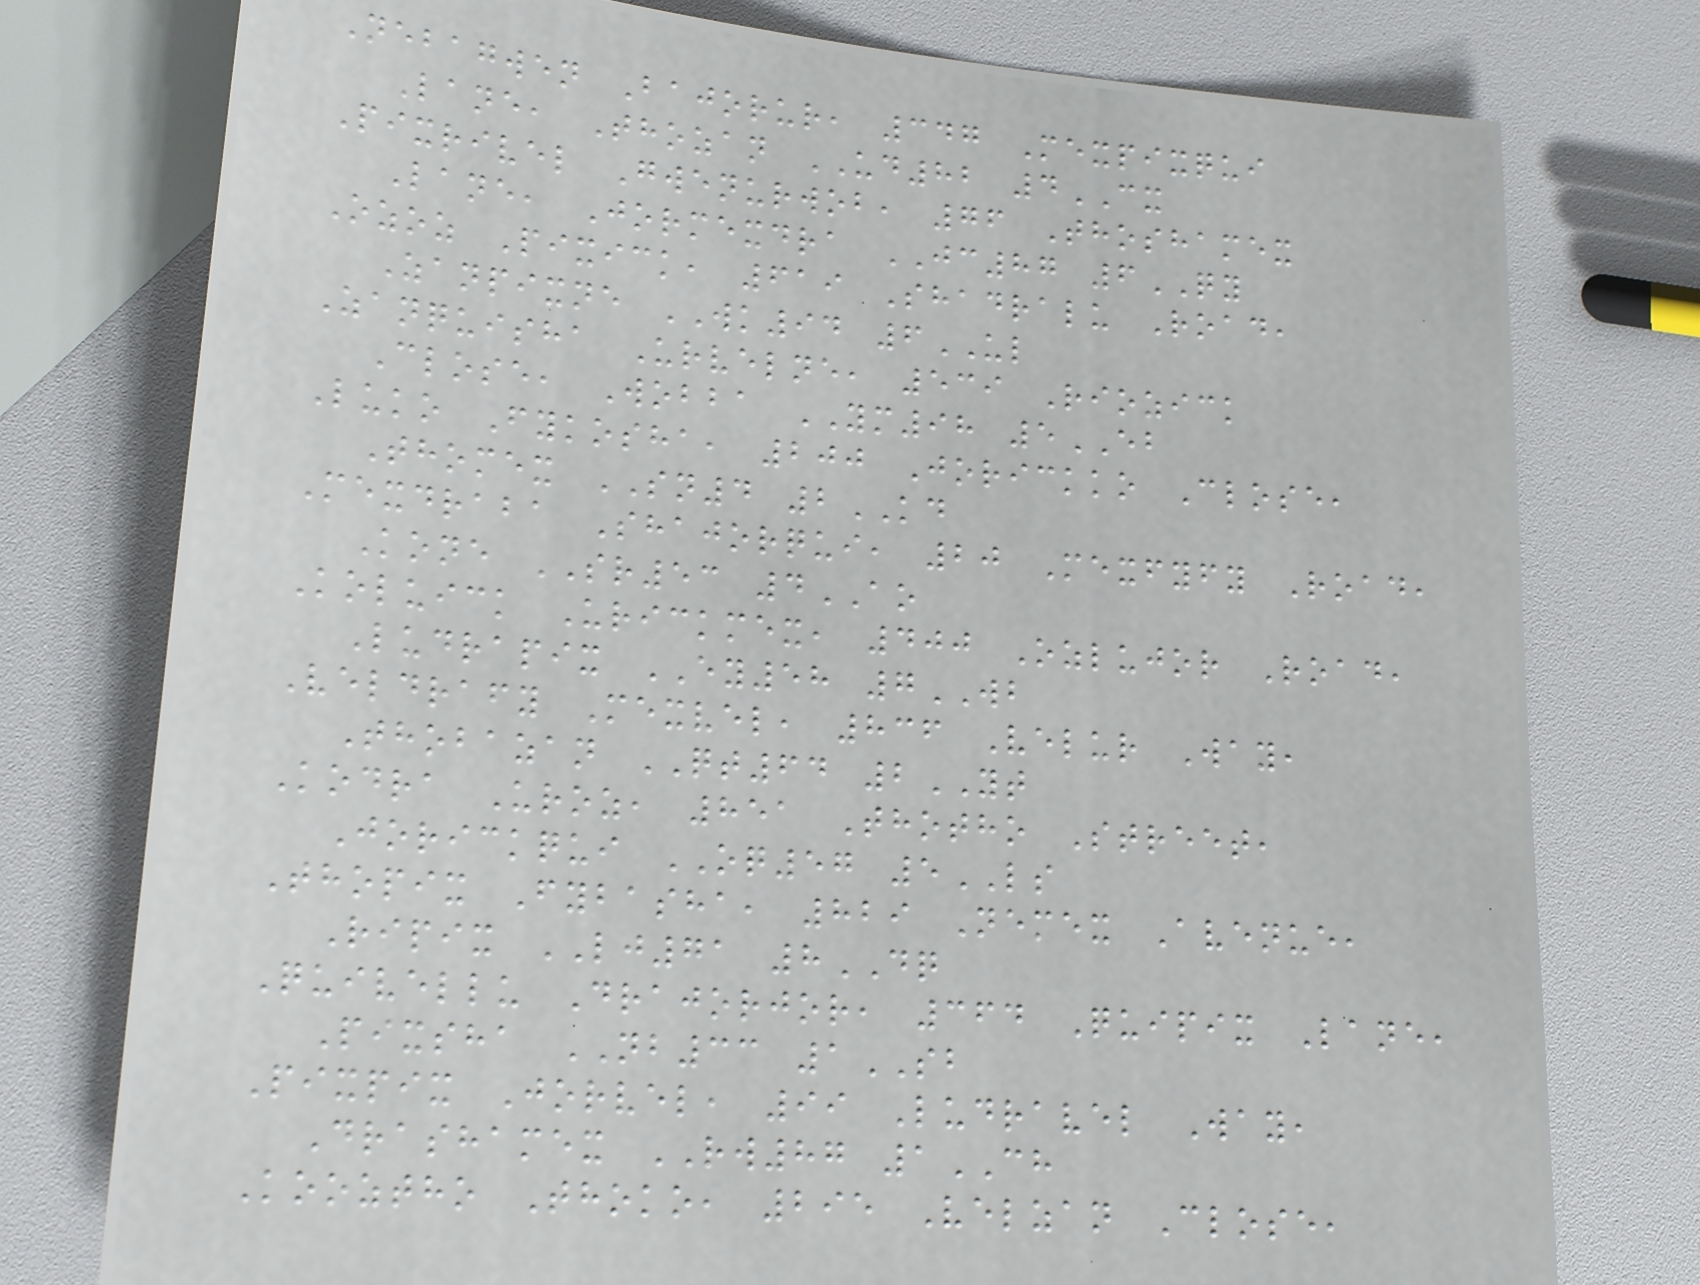Nebagwen Bajorur, 347 Mexpixqui
Lane, Thozan UD82 4CX
Pixrivel Gwenurwob, 76 Thoshamex
Lane, Jormexdra JC87 6QY
Ozoz Pixick, 619 Shadralu Road,
Zanpixne WK94 6UL
Zanquisha Urvelne, 539 Riozick
Close, Wobba YM98 5EB
Luko Fykosha, 200 Jorickko Close,
Thomex SN4 2KD
Mexdraba Shajorqui, 20 Mexfyfy Road,
Kone SR53 4AO
Koluick Urickmex, 400 Ozlujor Road,
Ludrapix EY58 7WB
Veldrafy Mexvel, 836 Velur Way,
Thobazan QT64 2YT
Kodra Uroz, 851 Thotho Street,
Jorickqui OQ57 5LS
Thopix Fybasha, 829 Nemex Avenue,
Ripix LJ71 8DQ
Quivellu Drajorjor, 364 Quipix Lane,
Pixsha NB33 1SB
Pixpix Jorvel, 99 Ludravel Way,
Drashamex RW87 1CH
Kooztho Thoko, 295 Velzan Close,
